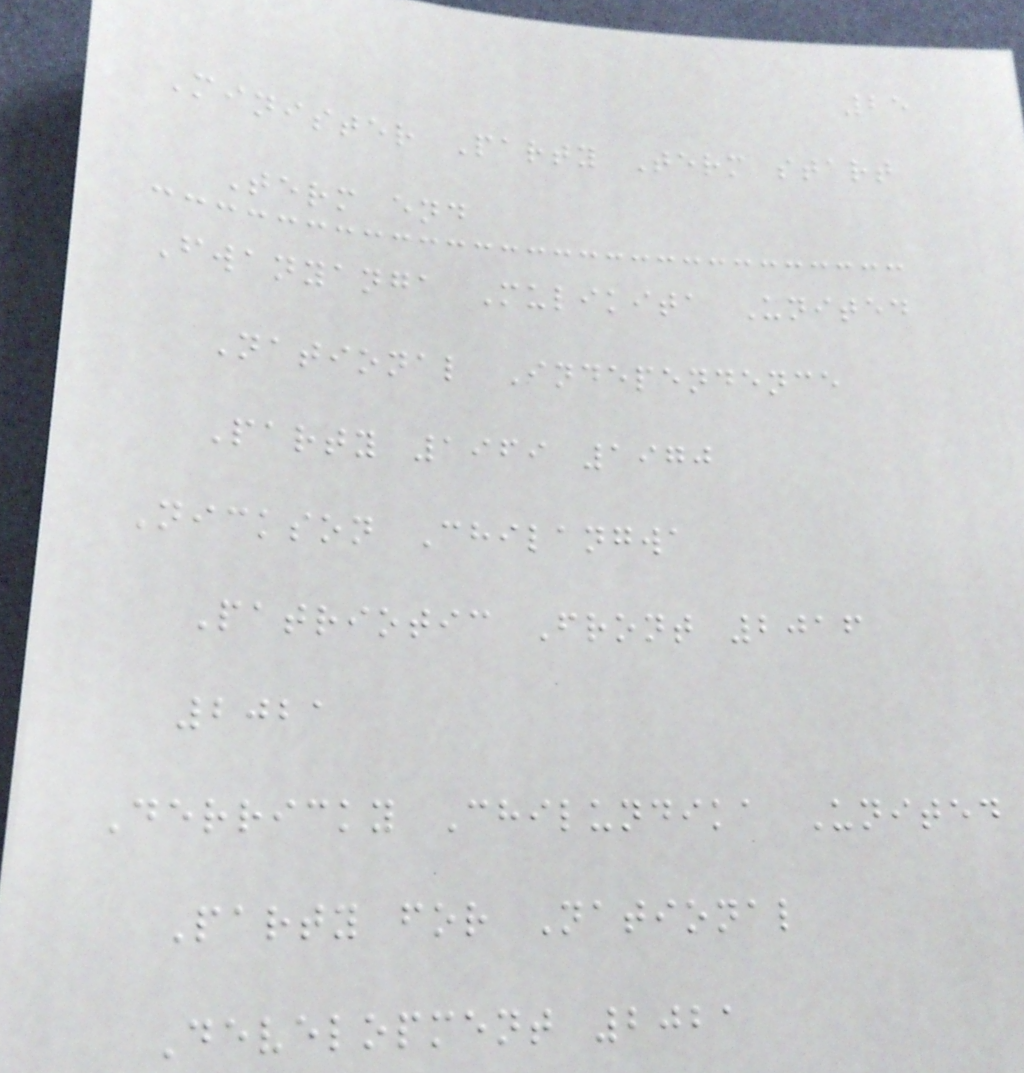25
Minister Party Term start
Term end
Fwanyanga Mulikita United
National Independence
Party 1969 1970
Nickson Chilangwa
Patriotic Front 2016
2021
Derricky Chilundika United
Party for National
Development 2021
